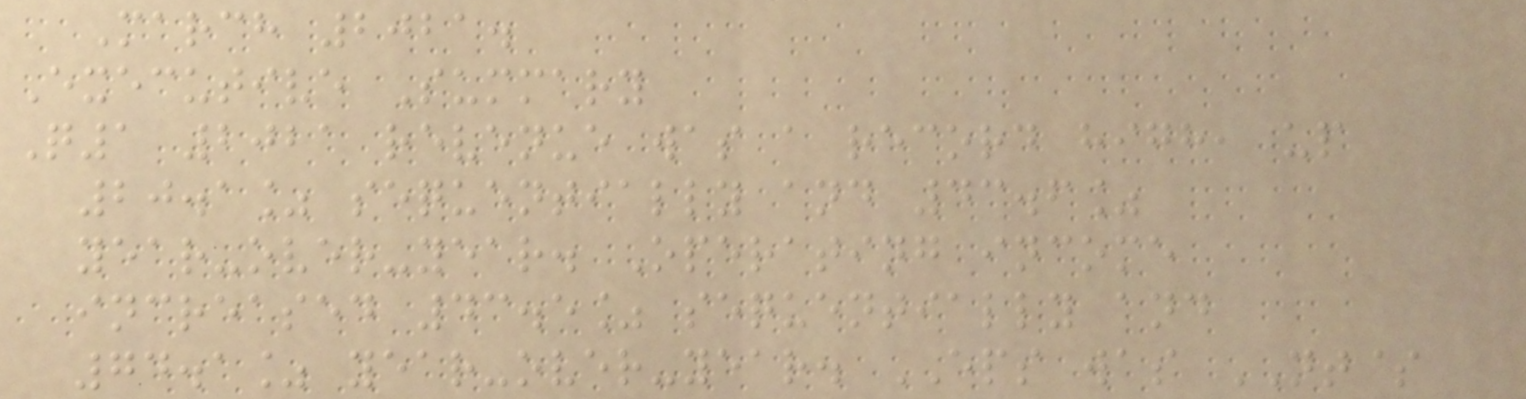March 2021.
Executive Summary
Q1 2021 revenue was a record high, up
20.1% sequentially and 43.6%
year-over-year. Operating income
increased 43.5% sequentially and
74.1% year-over-year. EPS was NT$
